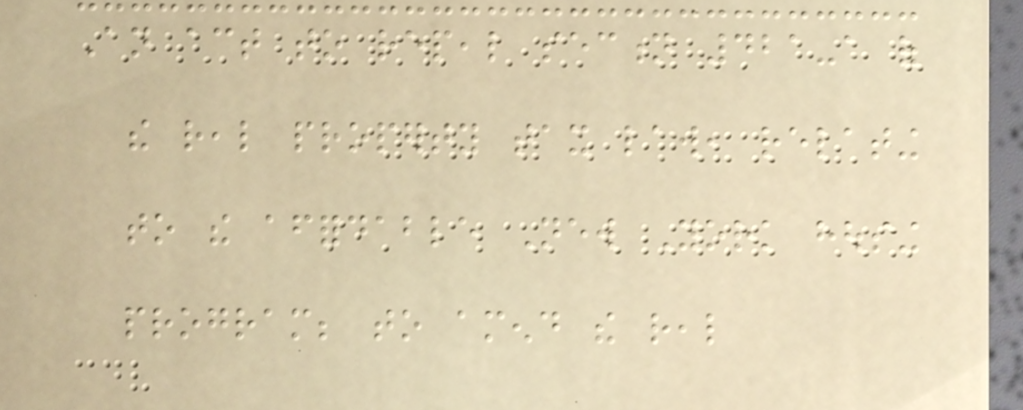An act to repeal section 421-a of
the real property tax law, relating
to the affordable New York housing
program; to amend the real
